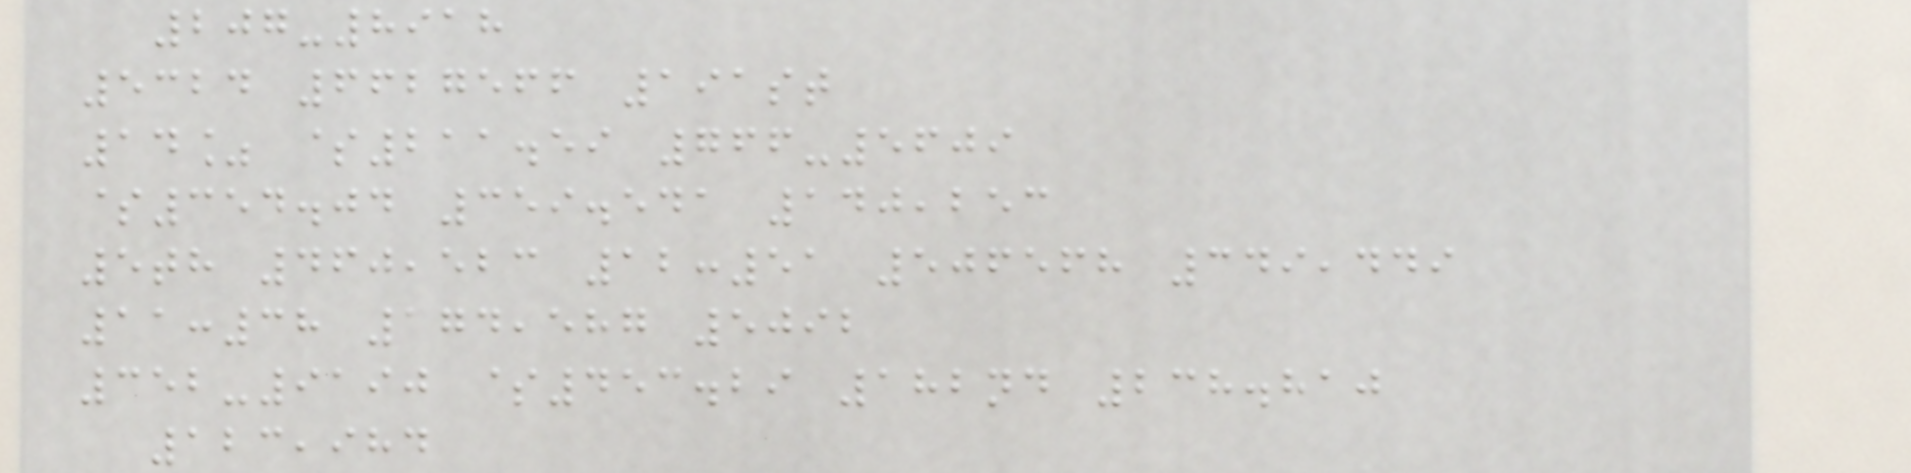207-8918
5324 6627566 191st
14% $211.59 766-5609
$354.04 359.541 140,253
5th 460,523 12:51 506568 349,449
11:38 174,587 5092
352-9190 $453.29 182nd 238.810
123,984
